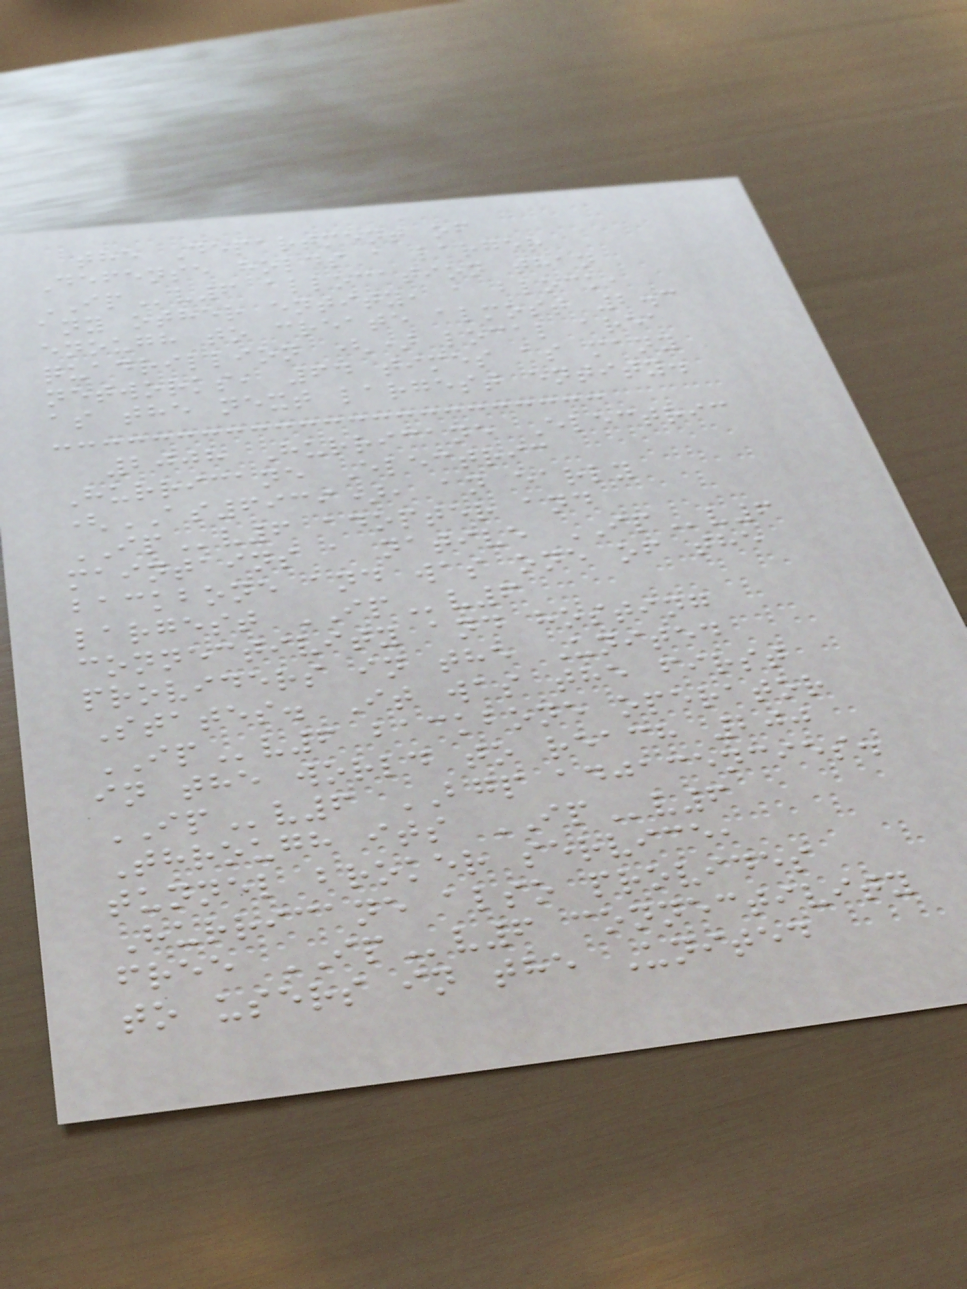the Department of
Defense holds a larger
IPv6 allocation than
any other entity, a block,
enough to create almost 2.3
quadrillion () local area
networks, 64 times as many
as the next largest entity.
2008 Hurricane Electric
Hurricane Electric
(AS6939), an early
IPv6 adopter and
maintains a native IPv6
backbone and was one of the
largest IPv6
connectivity and hosting
providers in the United
States. It was the first
IPv6 backbone operator
in the world to reach 200
IPv6 BGP adjacencies.
Through its IPv6
tunnel broker service,
Hurricane also provides
free IPv6 connectivity
to users in the United
